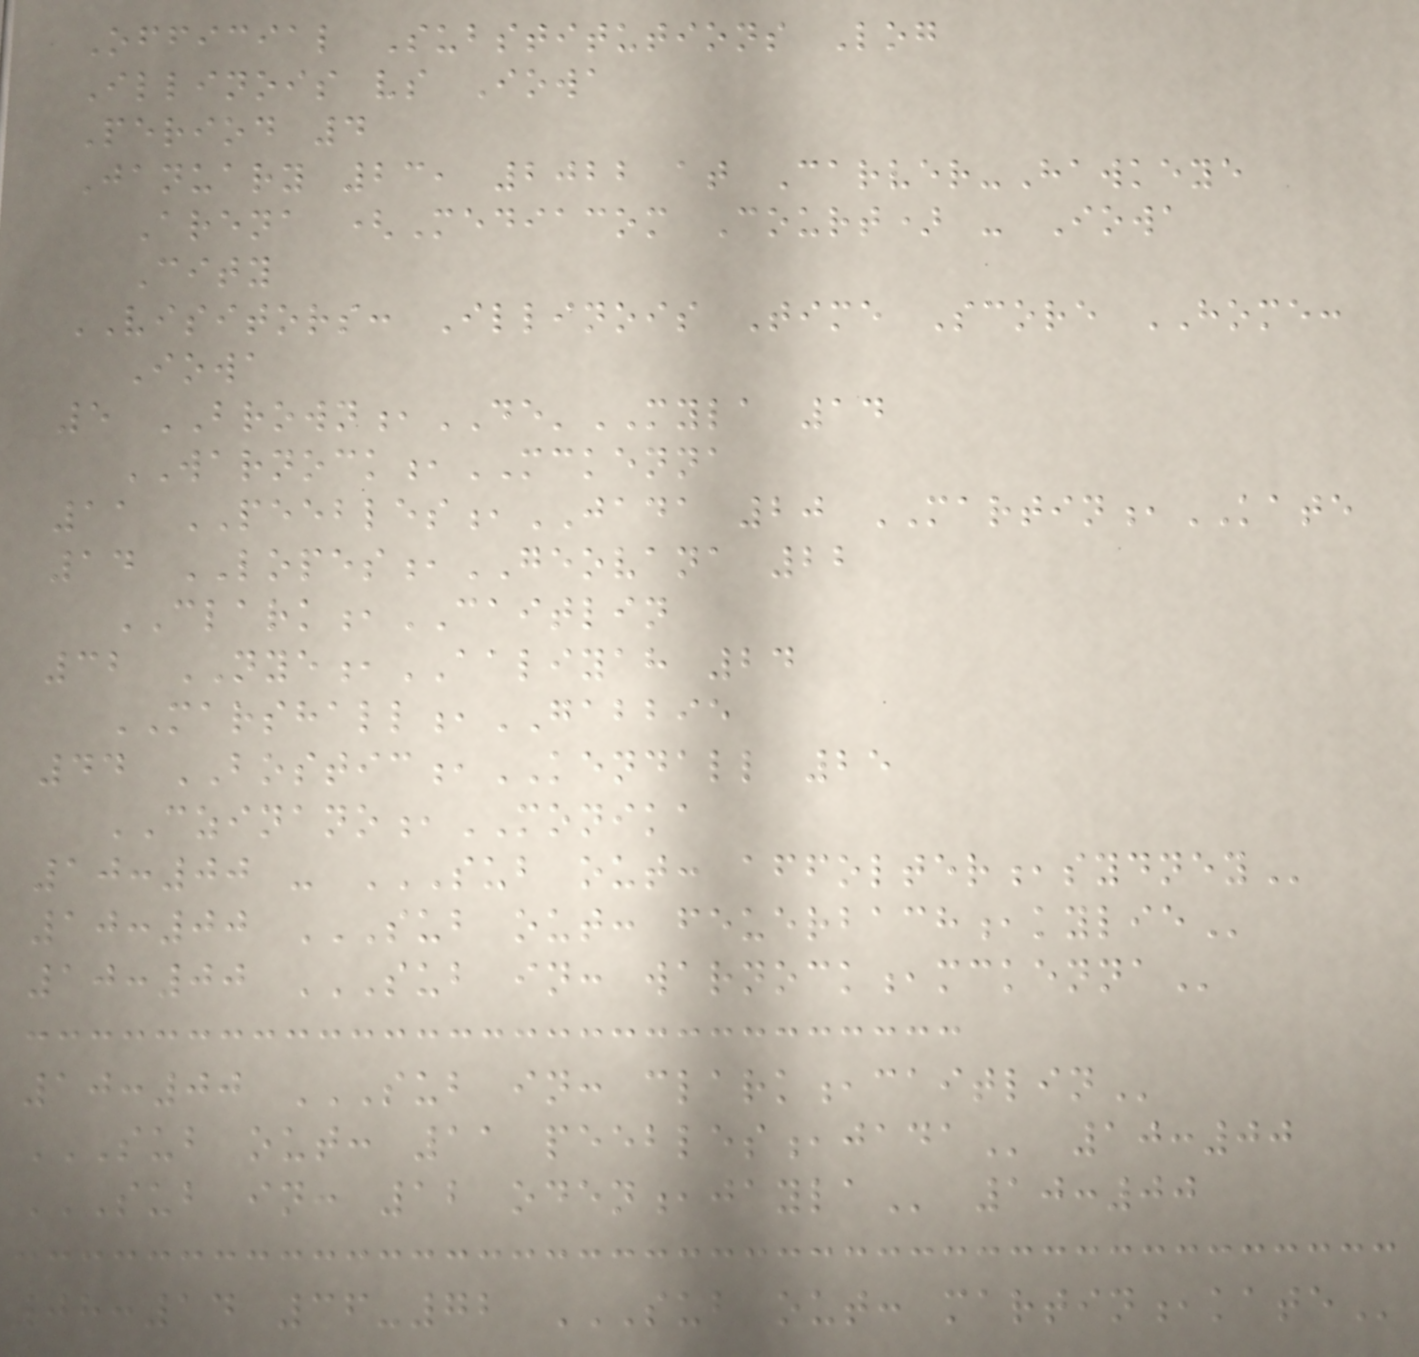Official Substitutions Log
Illinois vs Iowa
Period 4
January 23, 2022 at Carver-Hawkeye
Arena (Mediacom Court) - Iowa
City
VISITORS: Illinois Time Score HOME:
Iowa
5 BROWN,DE'MYLA 14
WARNOCK,MCKENNA
11 PEEBLES,JADA 20 MARTIN,KATE
14 LOPES,GEOVANA 22
CLARK,CAITLIN
32 NYE,AALIYAH 24
MARSHALL,GABBIE
44 BOSTIC,KENDALL 25
CZINANO,MONIKA
10:00 - SUB OUT: AFFOLTER,SYDNEY
10:00 SUB OUT: FEUERBACH,KYLIE
10:00 SUB IN: WARNOCK,MCKENNA
10:00 SUB IN: CLARK,CAITLIN
SUB OUT: 11 PEEBLES,JADA 10:00
SUB IN: 12 ODEN,JAYLA 10:00
08:14 36-72 SUB OUT: MARTIN,KATE
